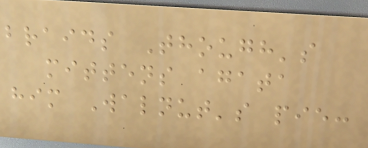braids Though's
mittens agata
him Walnut's pie:
